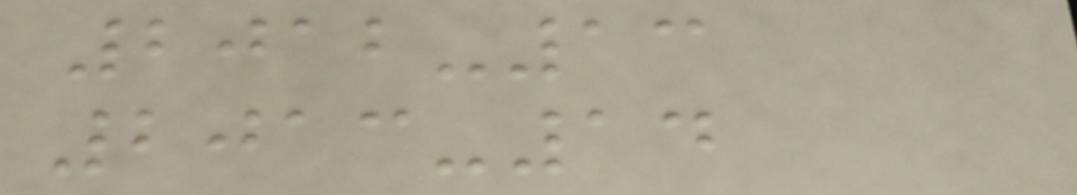2012-13
2013-14
